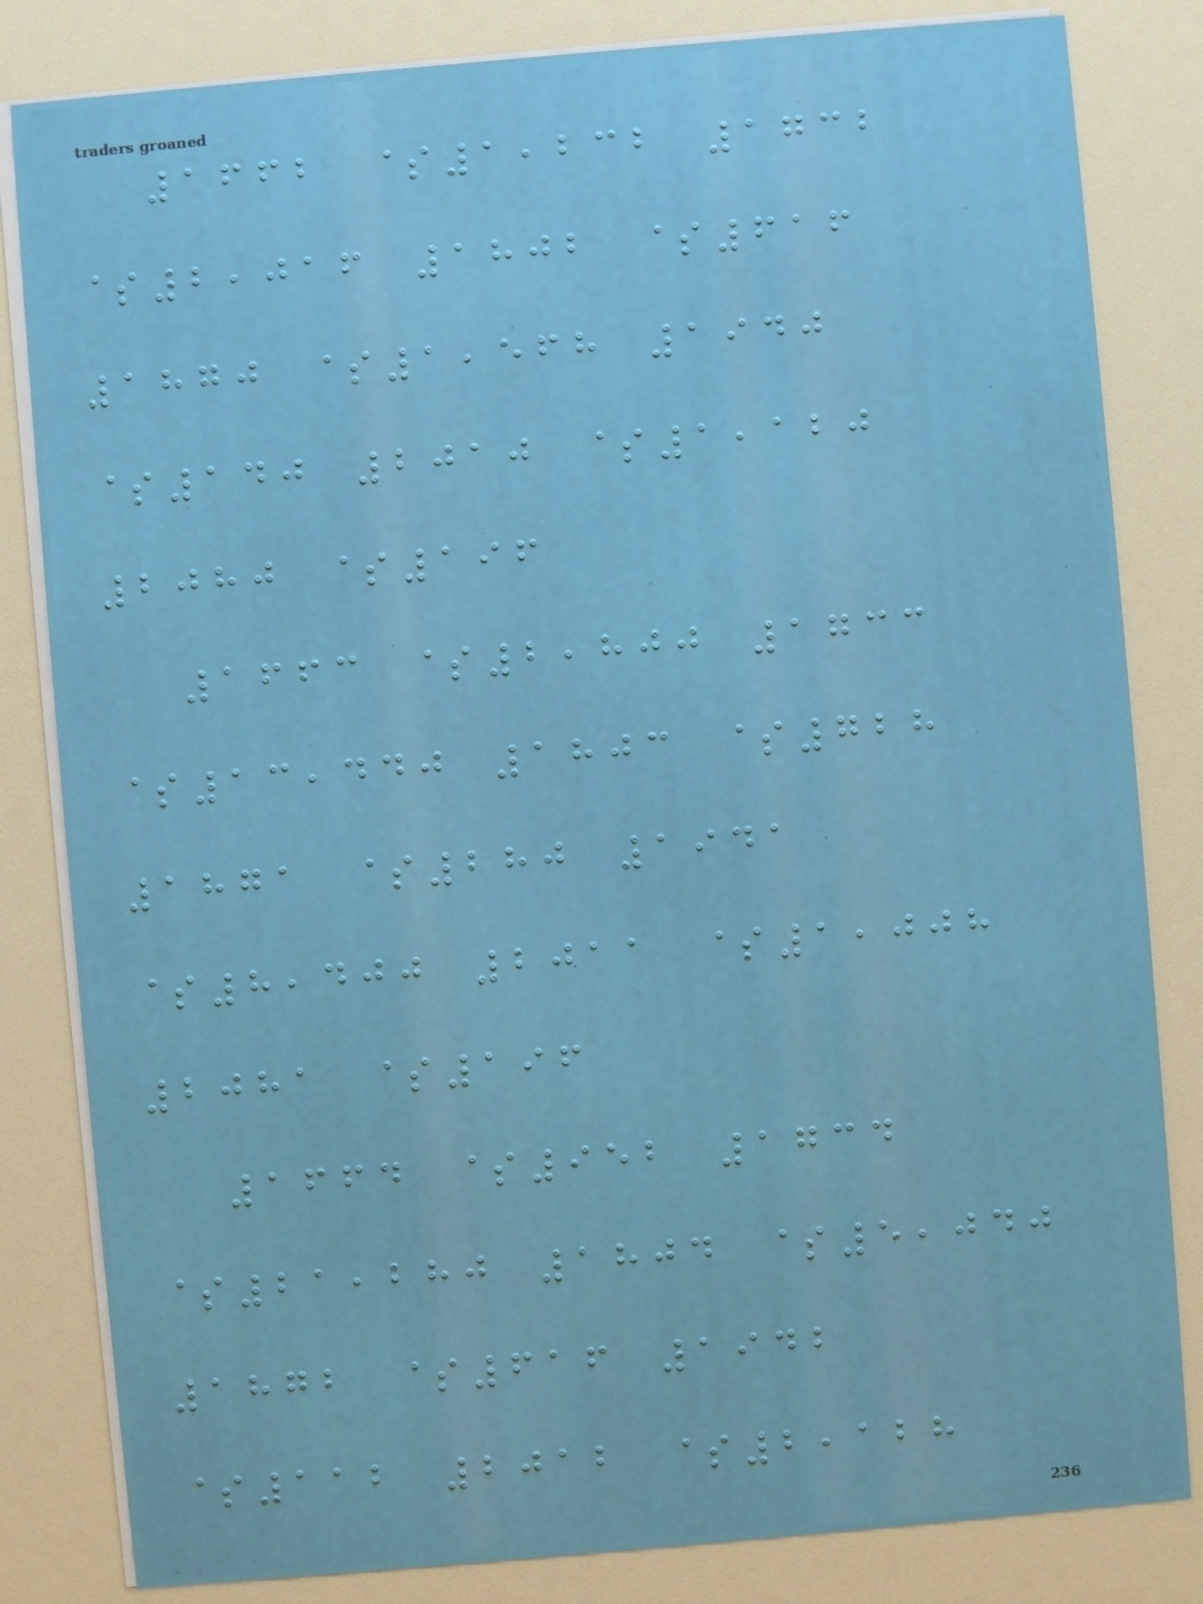1662 $1,232 1732
$2,016 1802 $616
1870 $1,568 1940
$140 2010 $1,120
2080 $196
1663 $2,800 1733
$13,440 1803 $728
1871 $280 1941
$8,400 2011 $1,008
2081 $196
1664 $952 1734
$21,280 1804 $5,040
1872 $616 1942
$112 2012 $2,128
